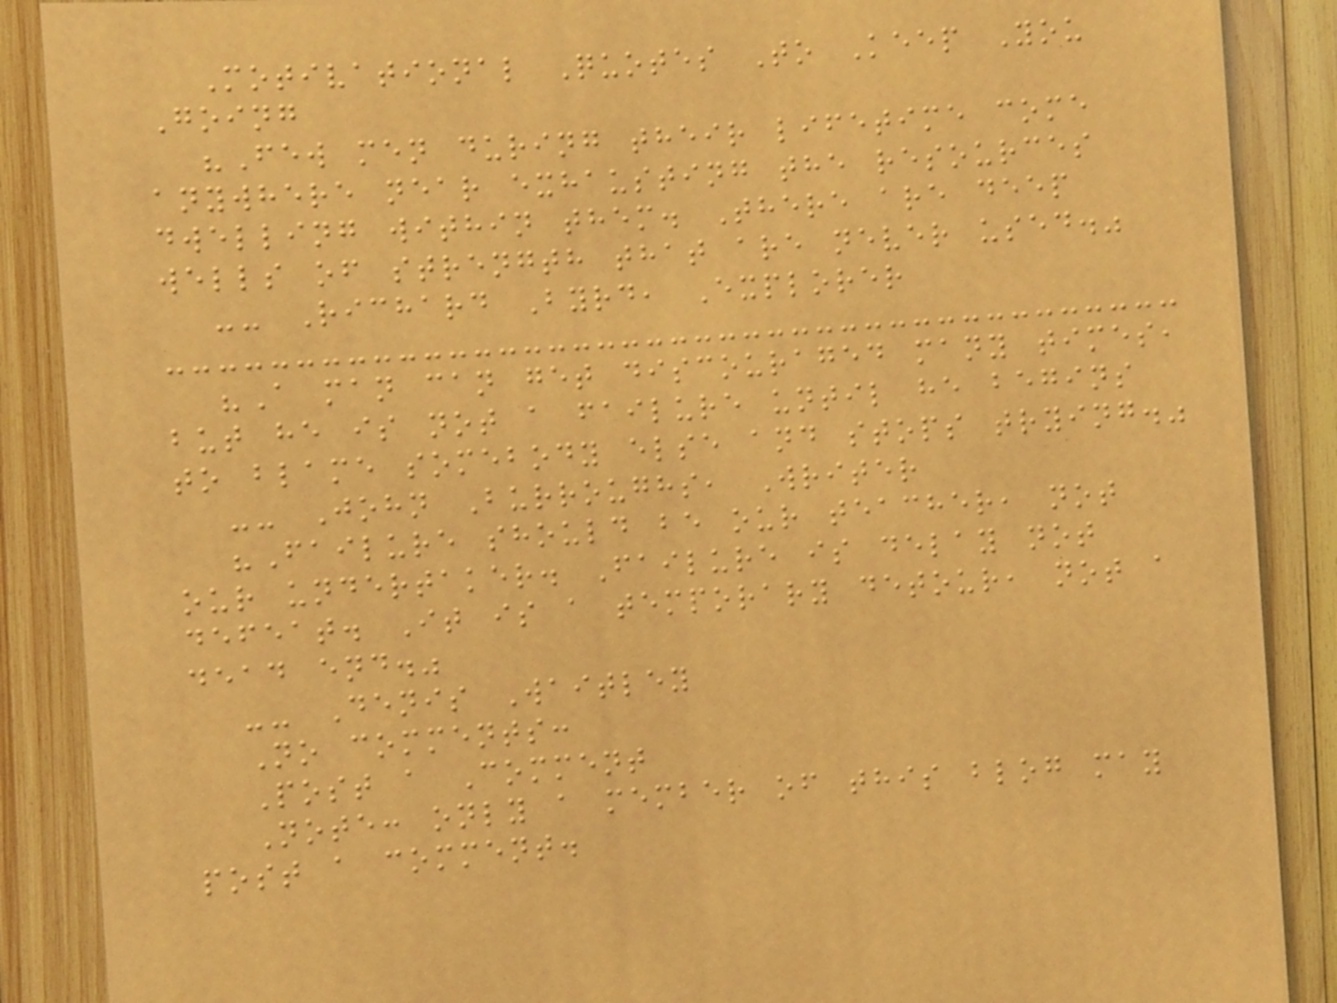Motivational Quotes To Keep You
Going
"Few men during their lifetime come
anywhere near exhausting the resources
dwelling within them. There are deep
wells of strength that are never used."
-- Richard Byrd, Explorer
"A man can get discouraged many times,
but he is not a failure until he begins
to blame somebody else and stops trying."
-- John Burroughs, Writer
"Failure should be our teacher, not
our undertaker. Failure is delay not
defeat. It is a temporary detour, not a
dead end."
-- Denis Waitley
No comments:
Post a Comment
Note: only a member of this blog may
post a comment.
